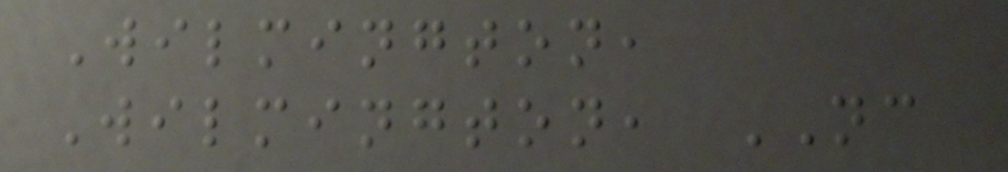Wilmington,
Wilmington, NC
